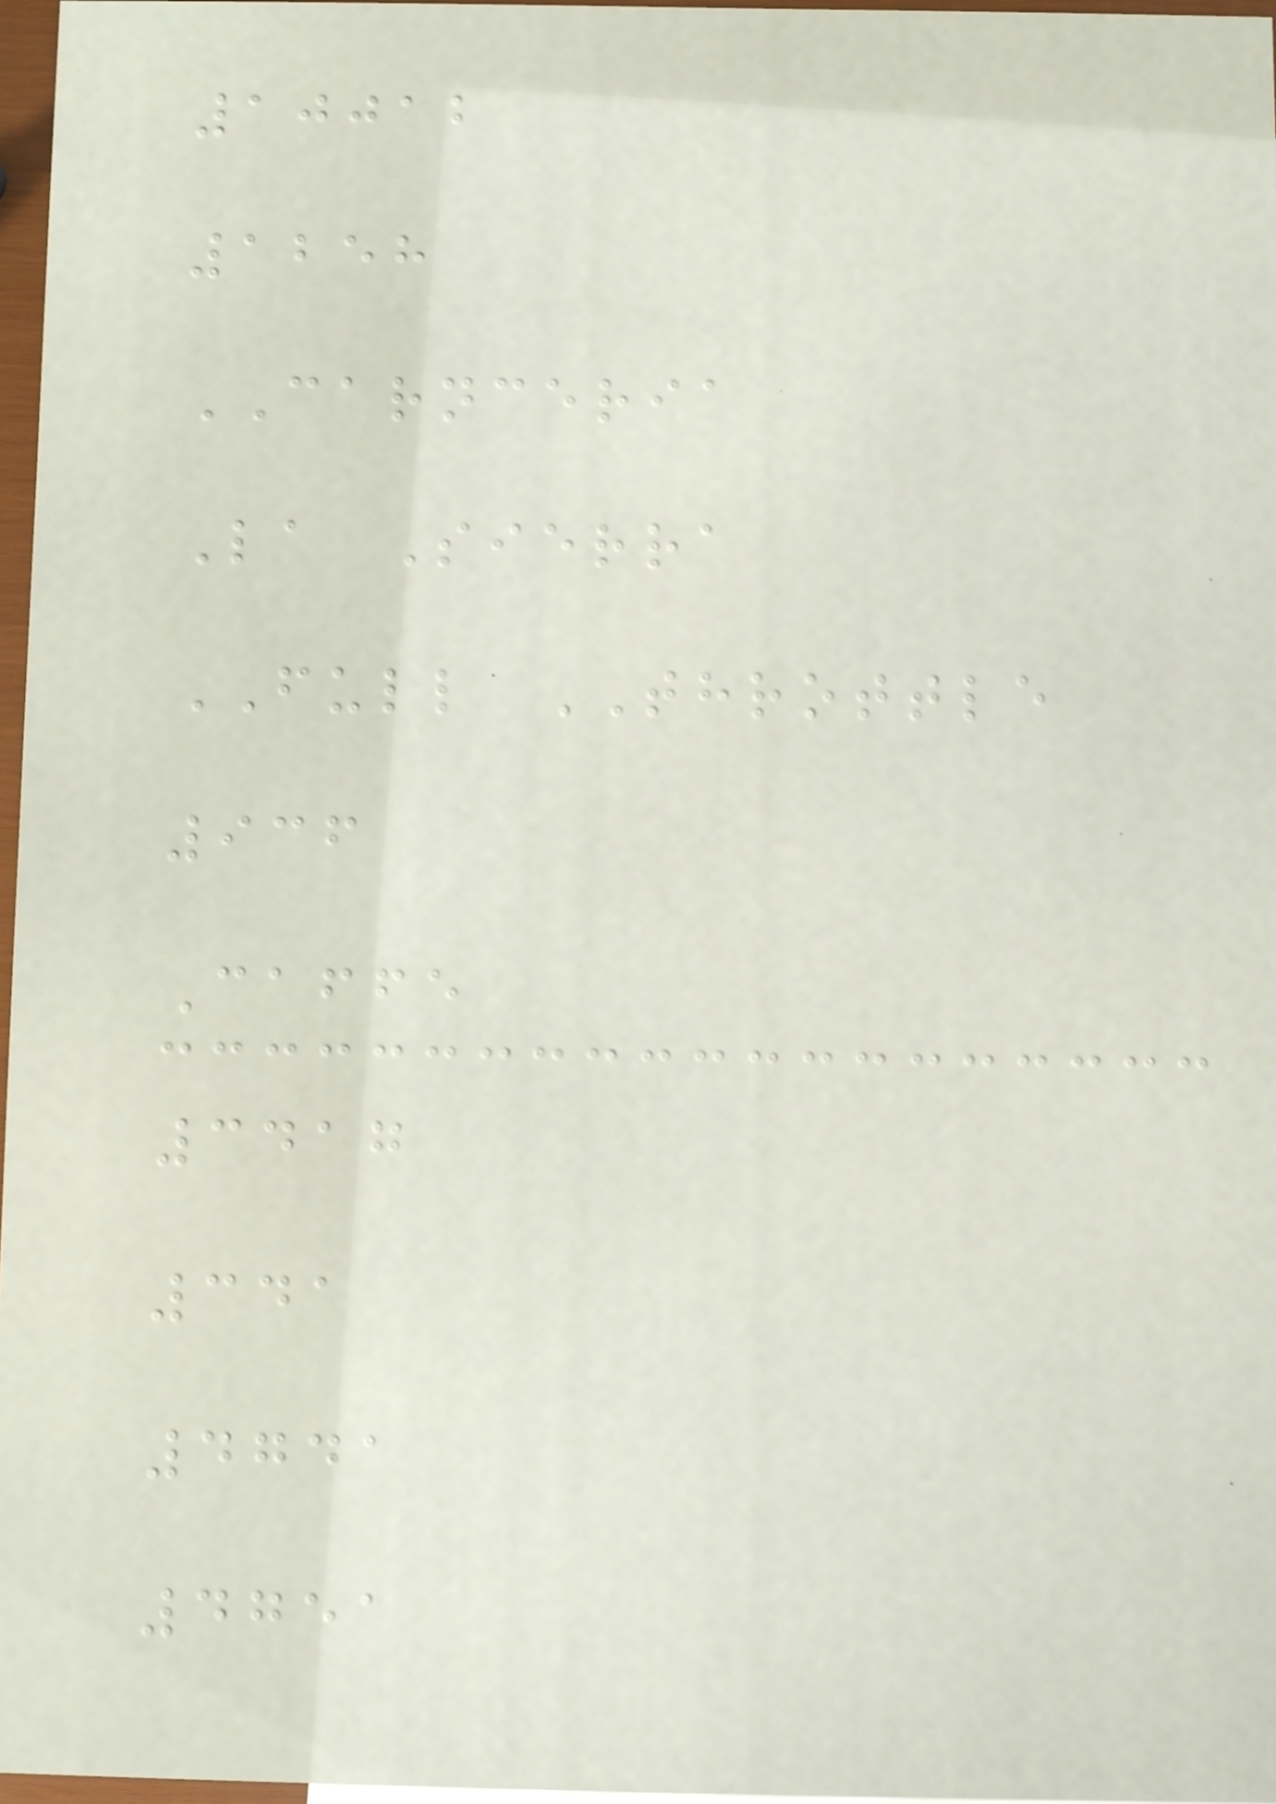10012
1258
CARNCERIA
La Sierra
FULL THROTTLE
936
Caffe
3417
341
4741
4751
